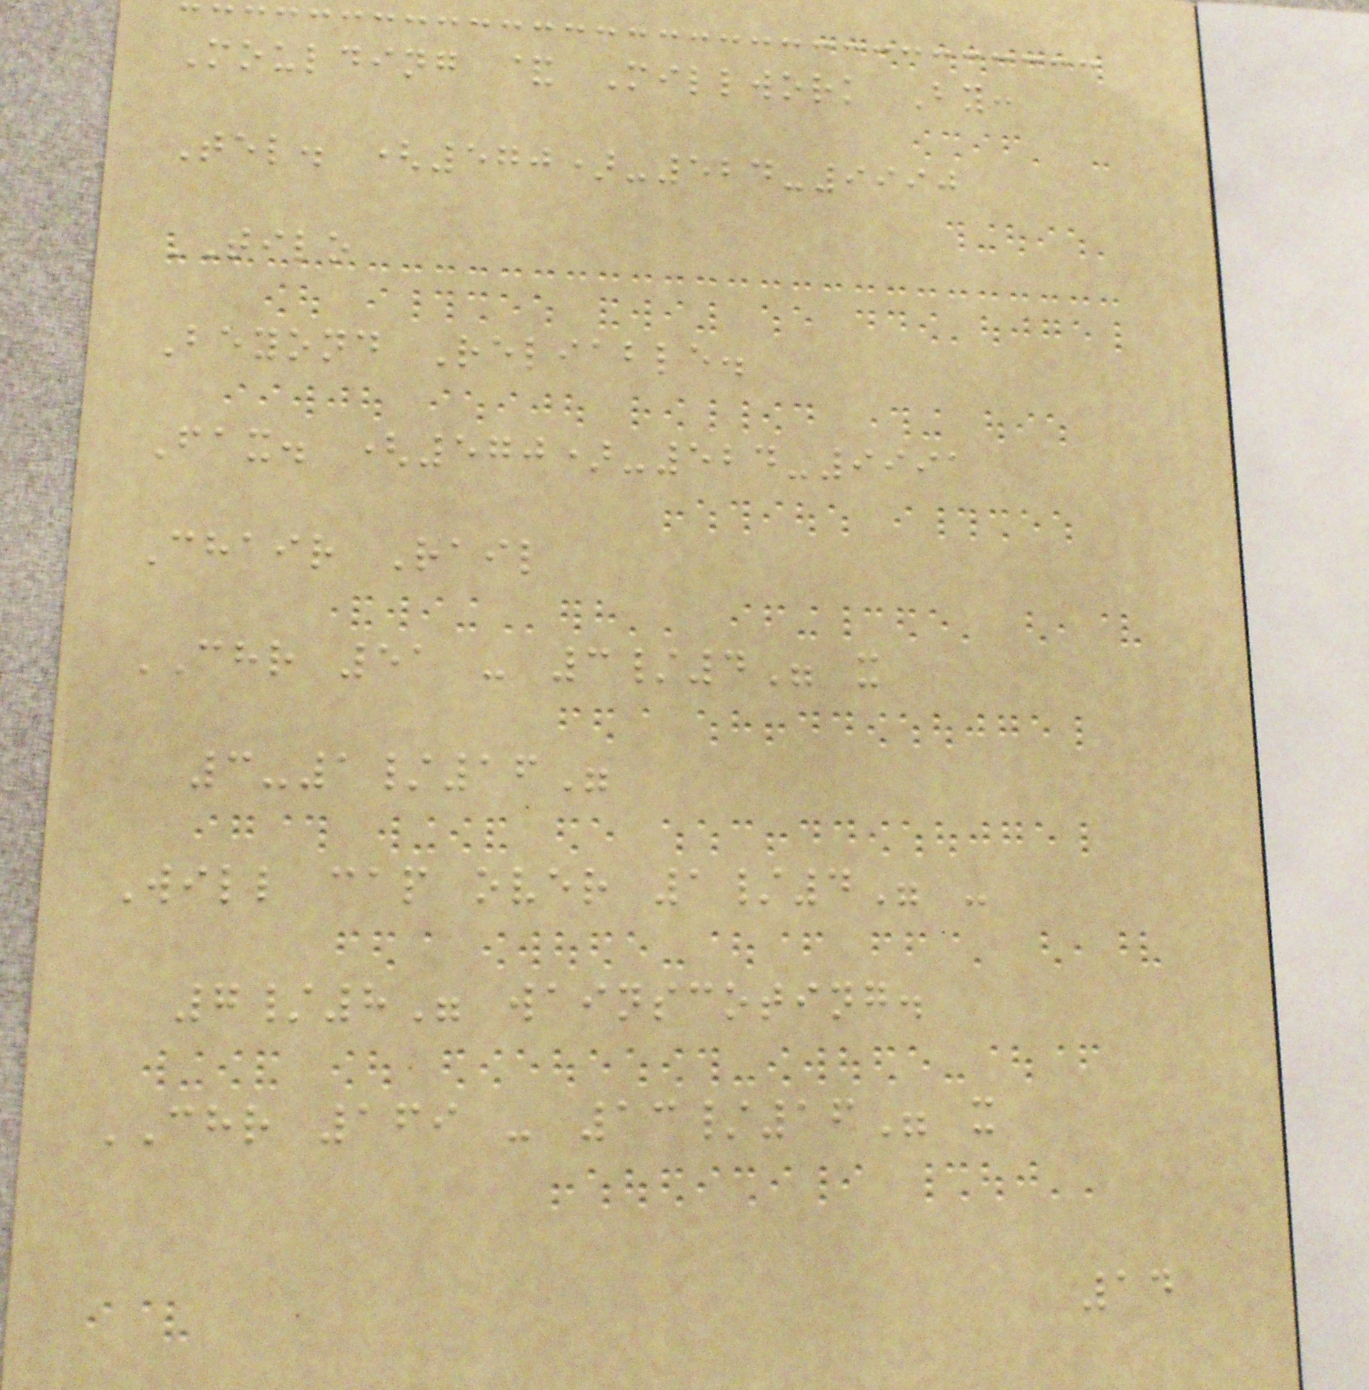Moulding & Millwork By:
Tel. (570)-524-9990
TILO
Beyond Reliable.
Fax. (570)-524-9991
Chair Rail
CHR 51 - 3/4" x
3-1/16"
Will cap over 1/4" -
7/8" wainscoting.
CHR 169 - 13/16" x
14
